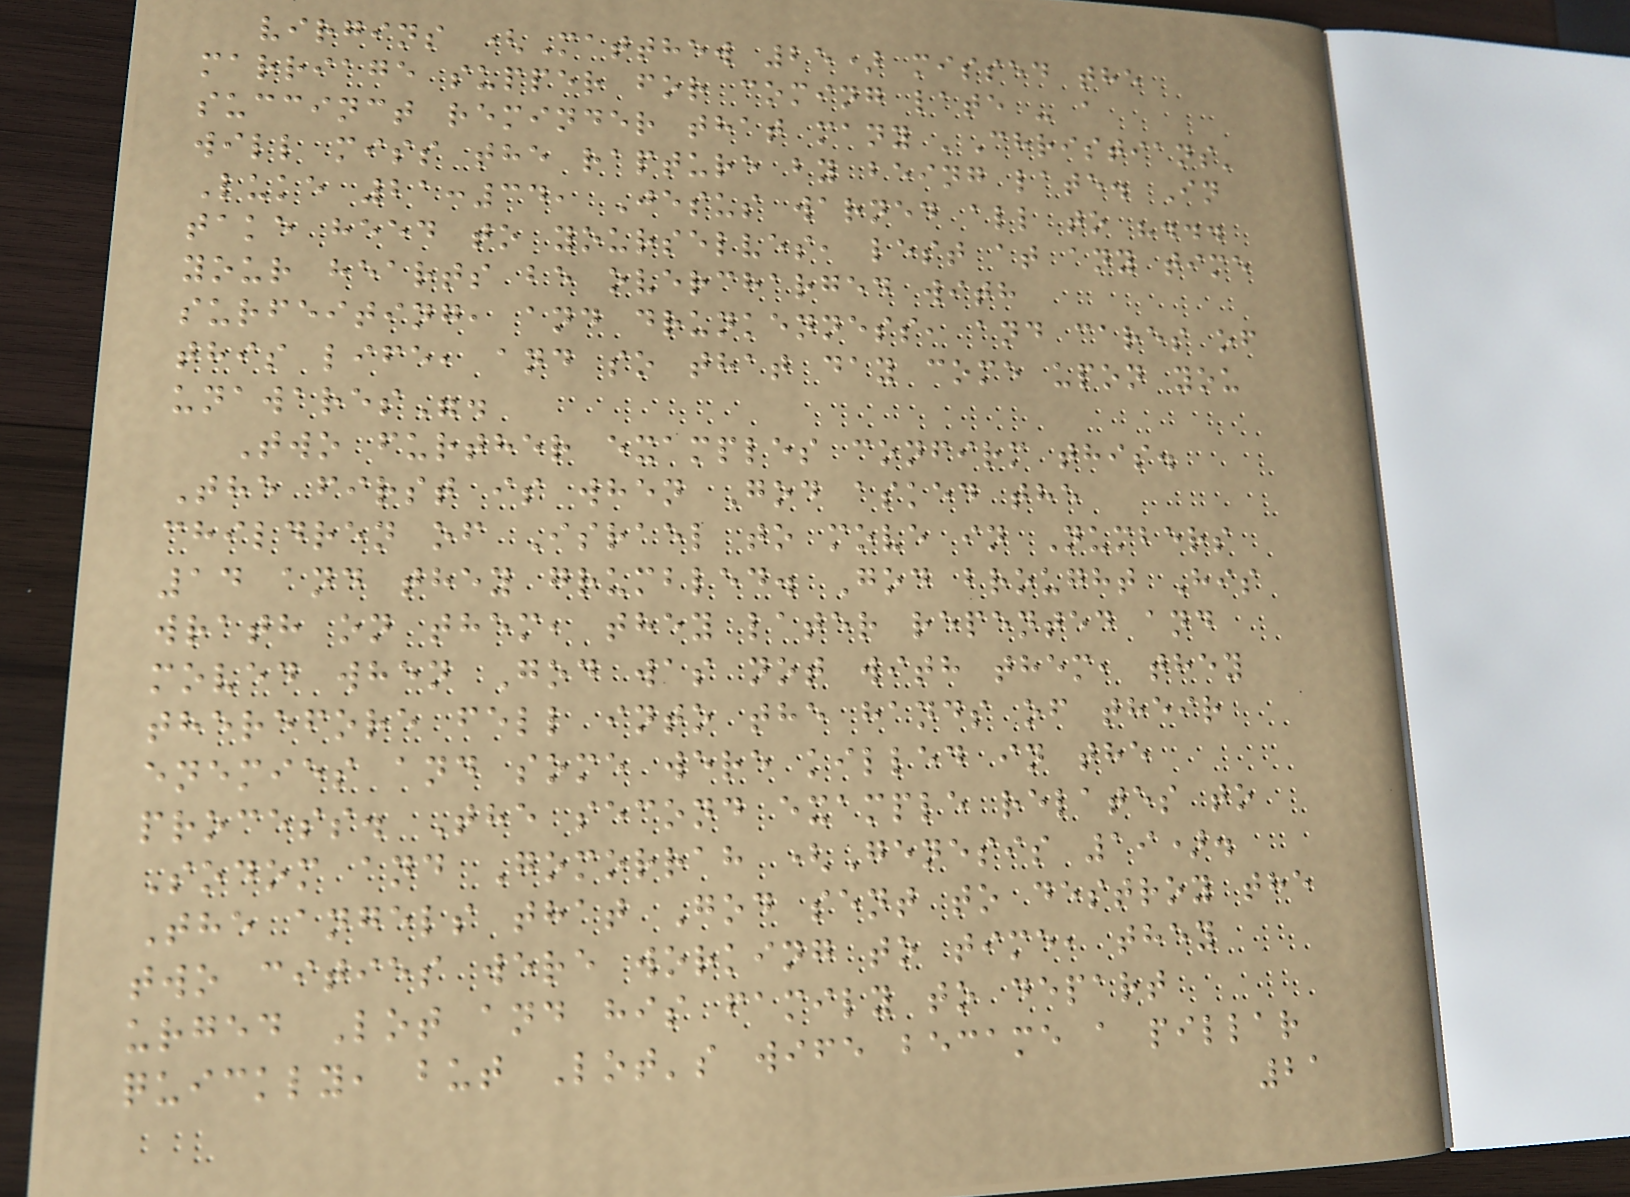virgins (Matthew 25) missed the
marriage supper for coming late - a
succinct reminder that many 'Christians'
will miss the rapture by being late. In
Luke 21:34, Jesus warned all to "...
take heed to yourselves, lest at any time
your hearts be overcharged with
surfeiting, and drunkenness, and cares of
this life, and so that day come upon you
unawares".
Two further examples confirm this.
The first is when God asked the
children of Israel to move in Numbers
14 and they grumbled. God brought His
wrath on them, they later repented and
moved when God was not with them, they
therefore fell into the hands of their
enemies and some were killed in the
process. The second example relates to
Sodom and Gomorrah (Genesis 19).
The angels that God sent to destroy the
two cities were working to time, they
urged Lot and his family to depart
quickly, but Lot's wife became a pillar
21
